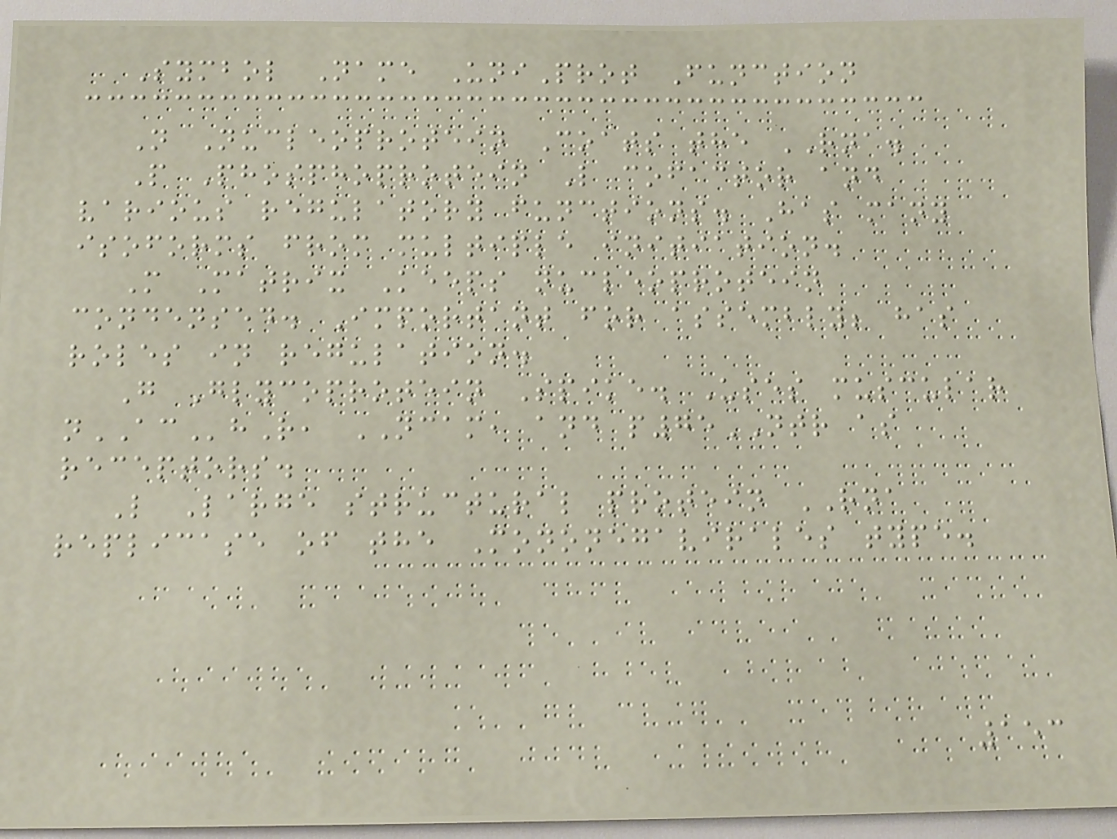Symbol Name UniProt Function
N Nucleoprotein Coats the RNA.
P Phosphoprotein L cofactor and
various regulatory functions. Has many
isoforms from multiple initiation.
M Matrix Keeps nucleoprotein
condensed. Important for assembly; has
roles in regulation.
G Glycoprotein Spike. Uses muscular
nAChR, NCAM, and p75NTR as
receptors.
L Large structural protein RNA
replicase of the Mononegavirales type.
153
